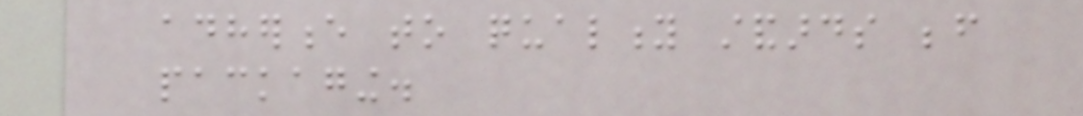adherence to quality standards before
packaging.
